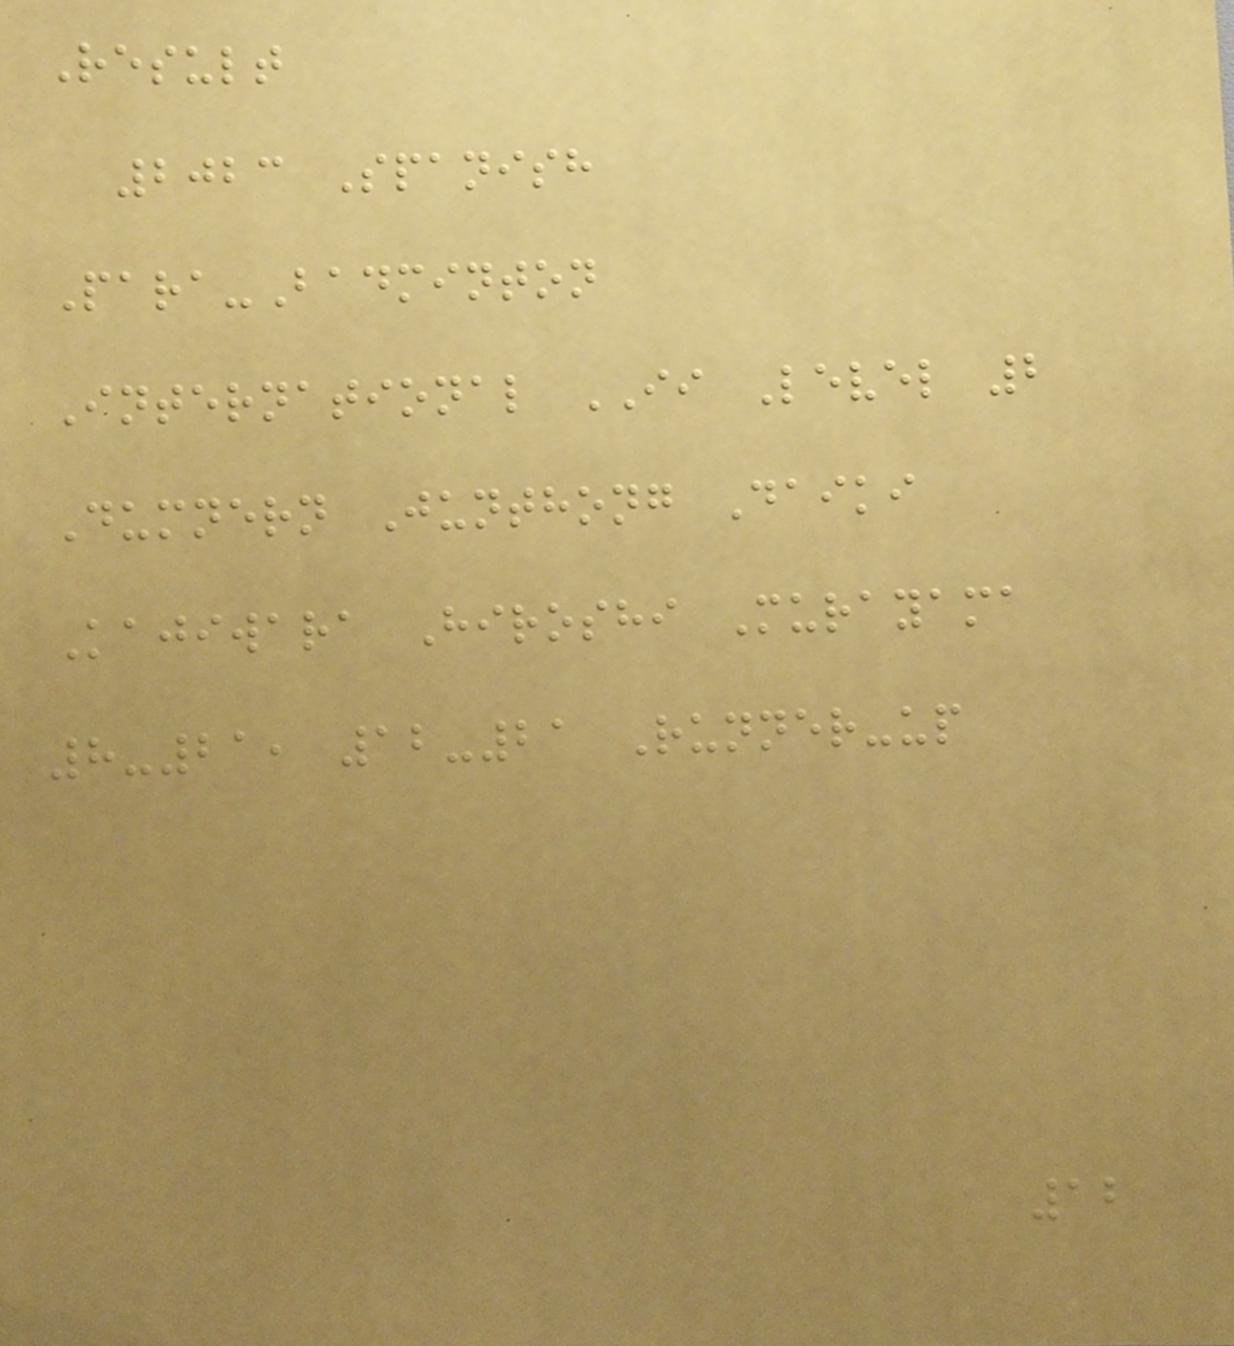Result
2023 Spanish
Para-Badminton
International II Level 2
Dumnern Junthong Daiki
Kajiwara Hiroshi Murayama
8-21, 12-21 Runner-up
12
